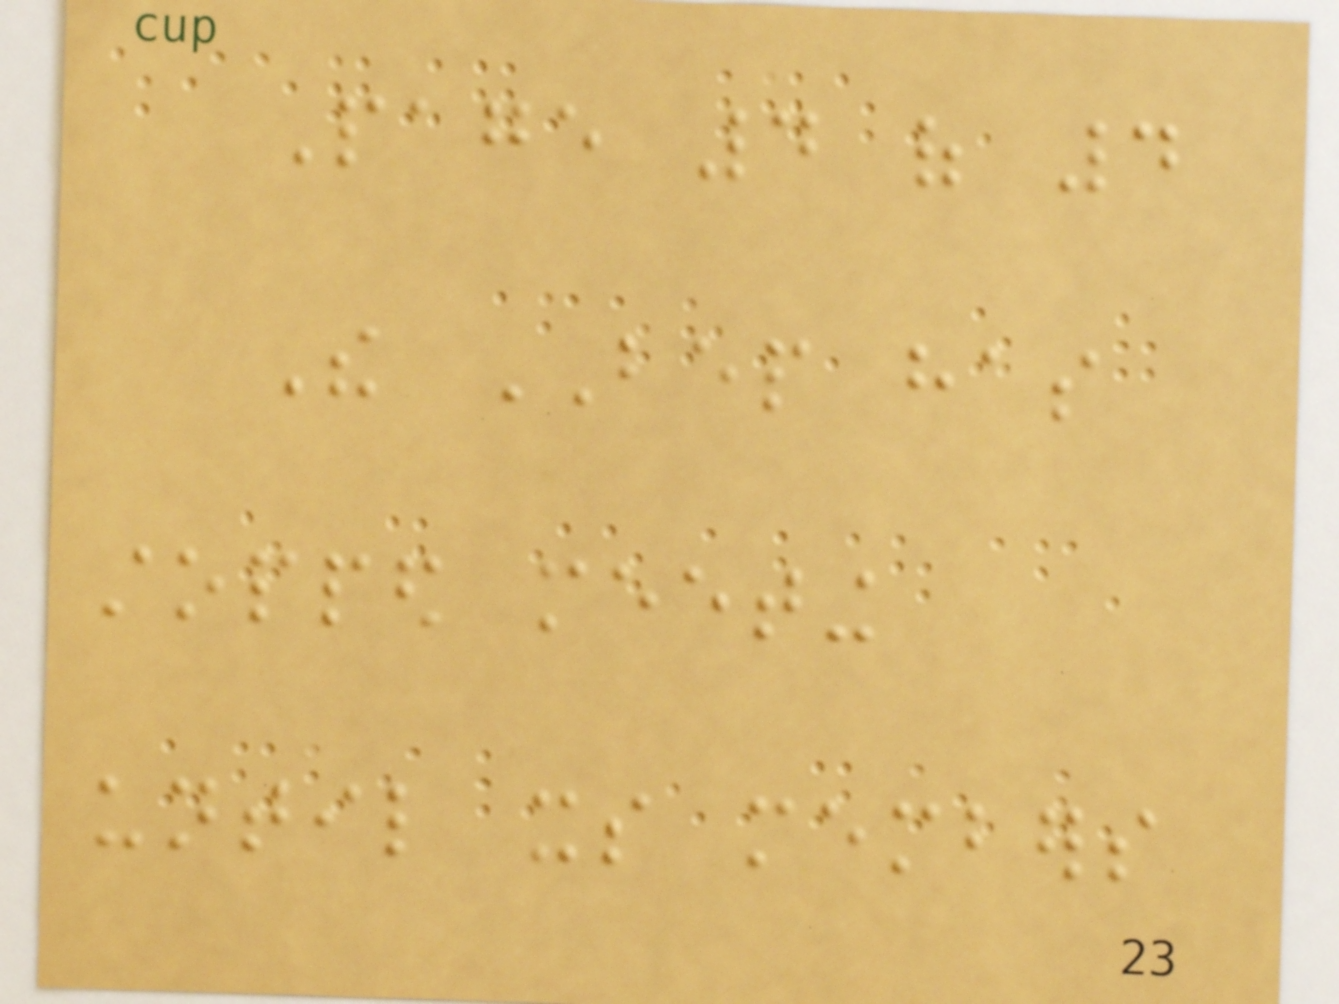Page 4 of 4
The BEP has
stopped meeting
until its members
